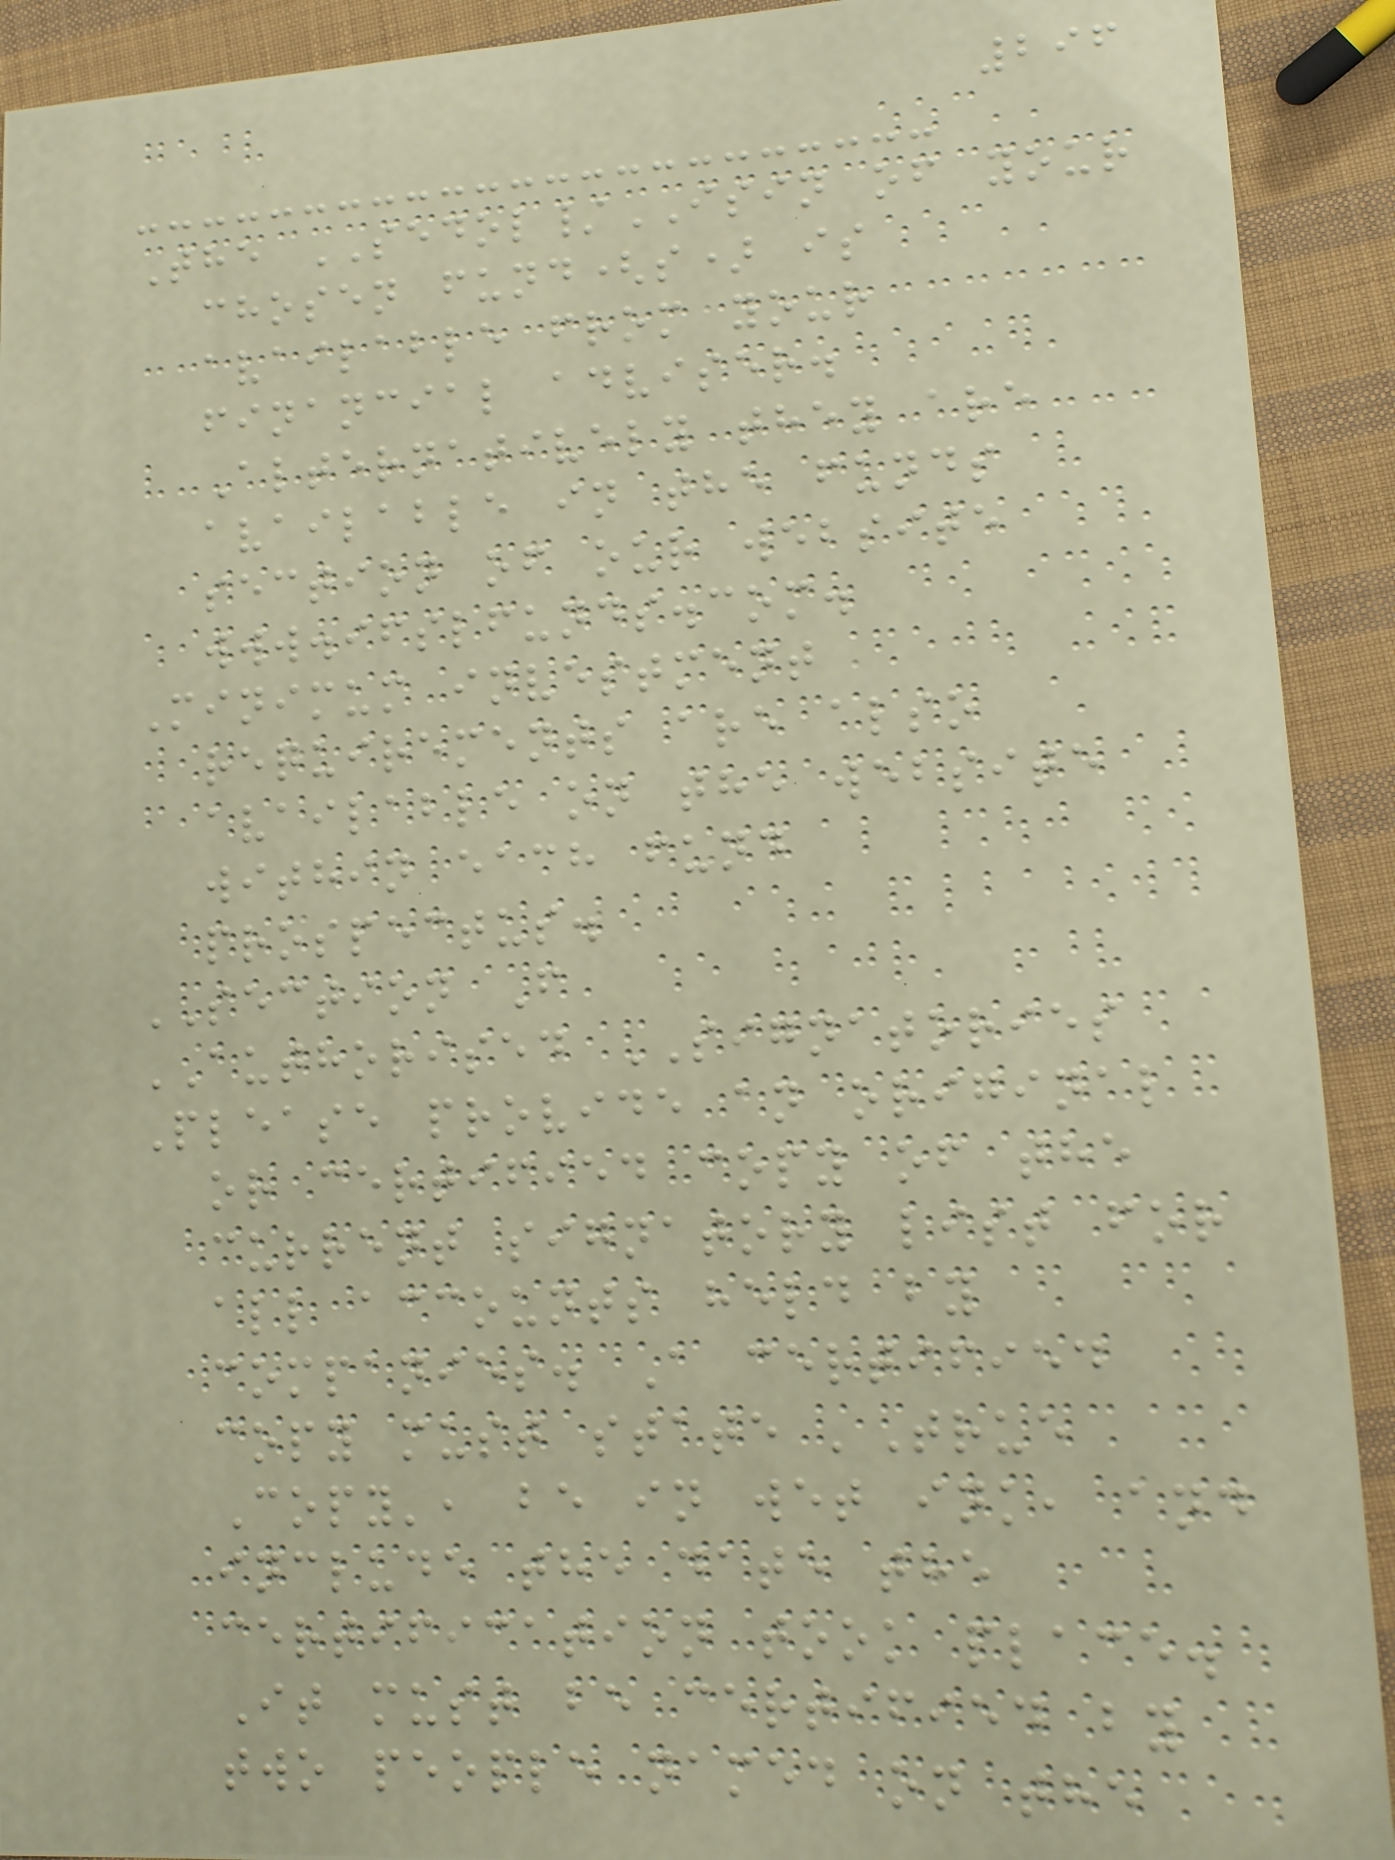296
The SEDOL/ISIN of your
chosen fund(s) is
available from your
financial adviser.
Alternatively they are
available in the funds
section of our website
www.ifslfunds.com.
Minimum investment
requirements are also
available on the website
within each fund
prospectus.
SECTION F
AUTHORISED SIGNATORIES
Please provide an original
or certified copy of the
current signatory list for
all accounts held by
companies. A certified
copy must state 'True
Copy', be in wet ink, and
include the date the
certification took place.
It must be certified by
two people named on the
